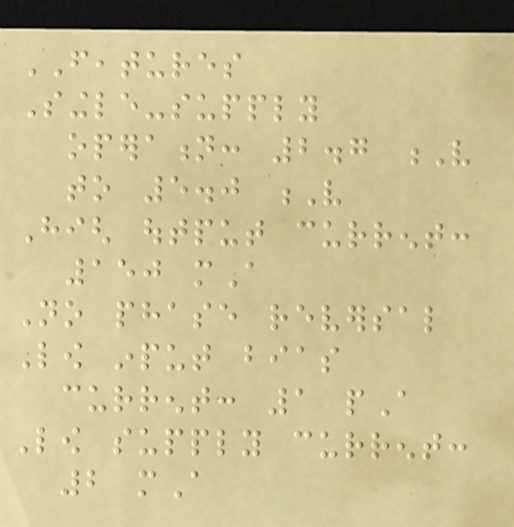FEATURES
Single-supply
operation: 2.7 V
to 5.0 V
High output current:
150 mA
No phase reversal
Low input bias
current: 1 pA
Low supply current:
2 mA
